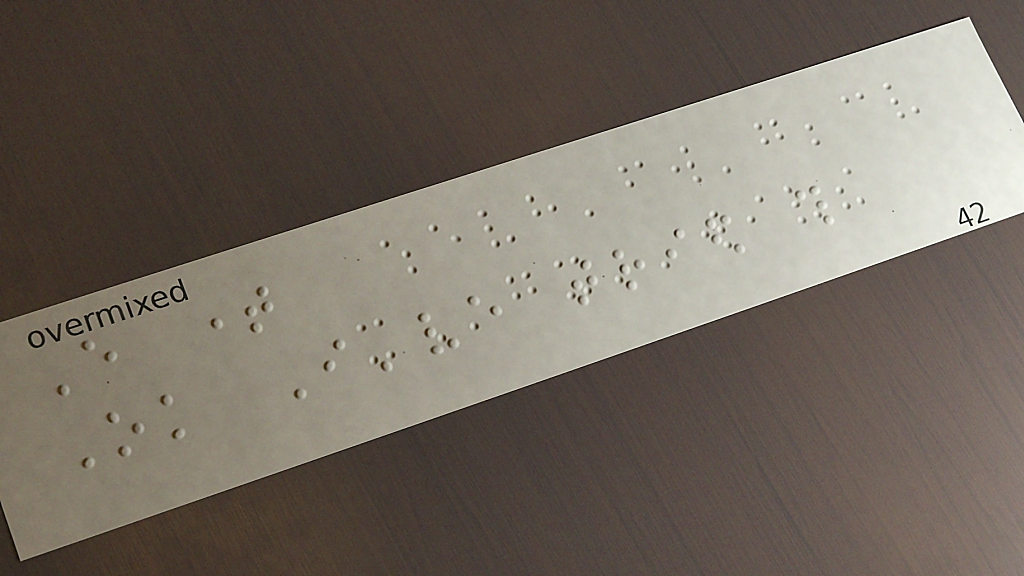Every time
Ok I've tried this
